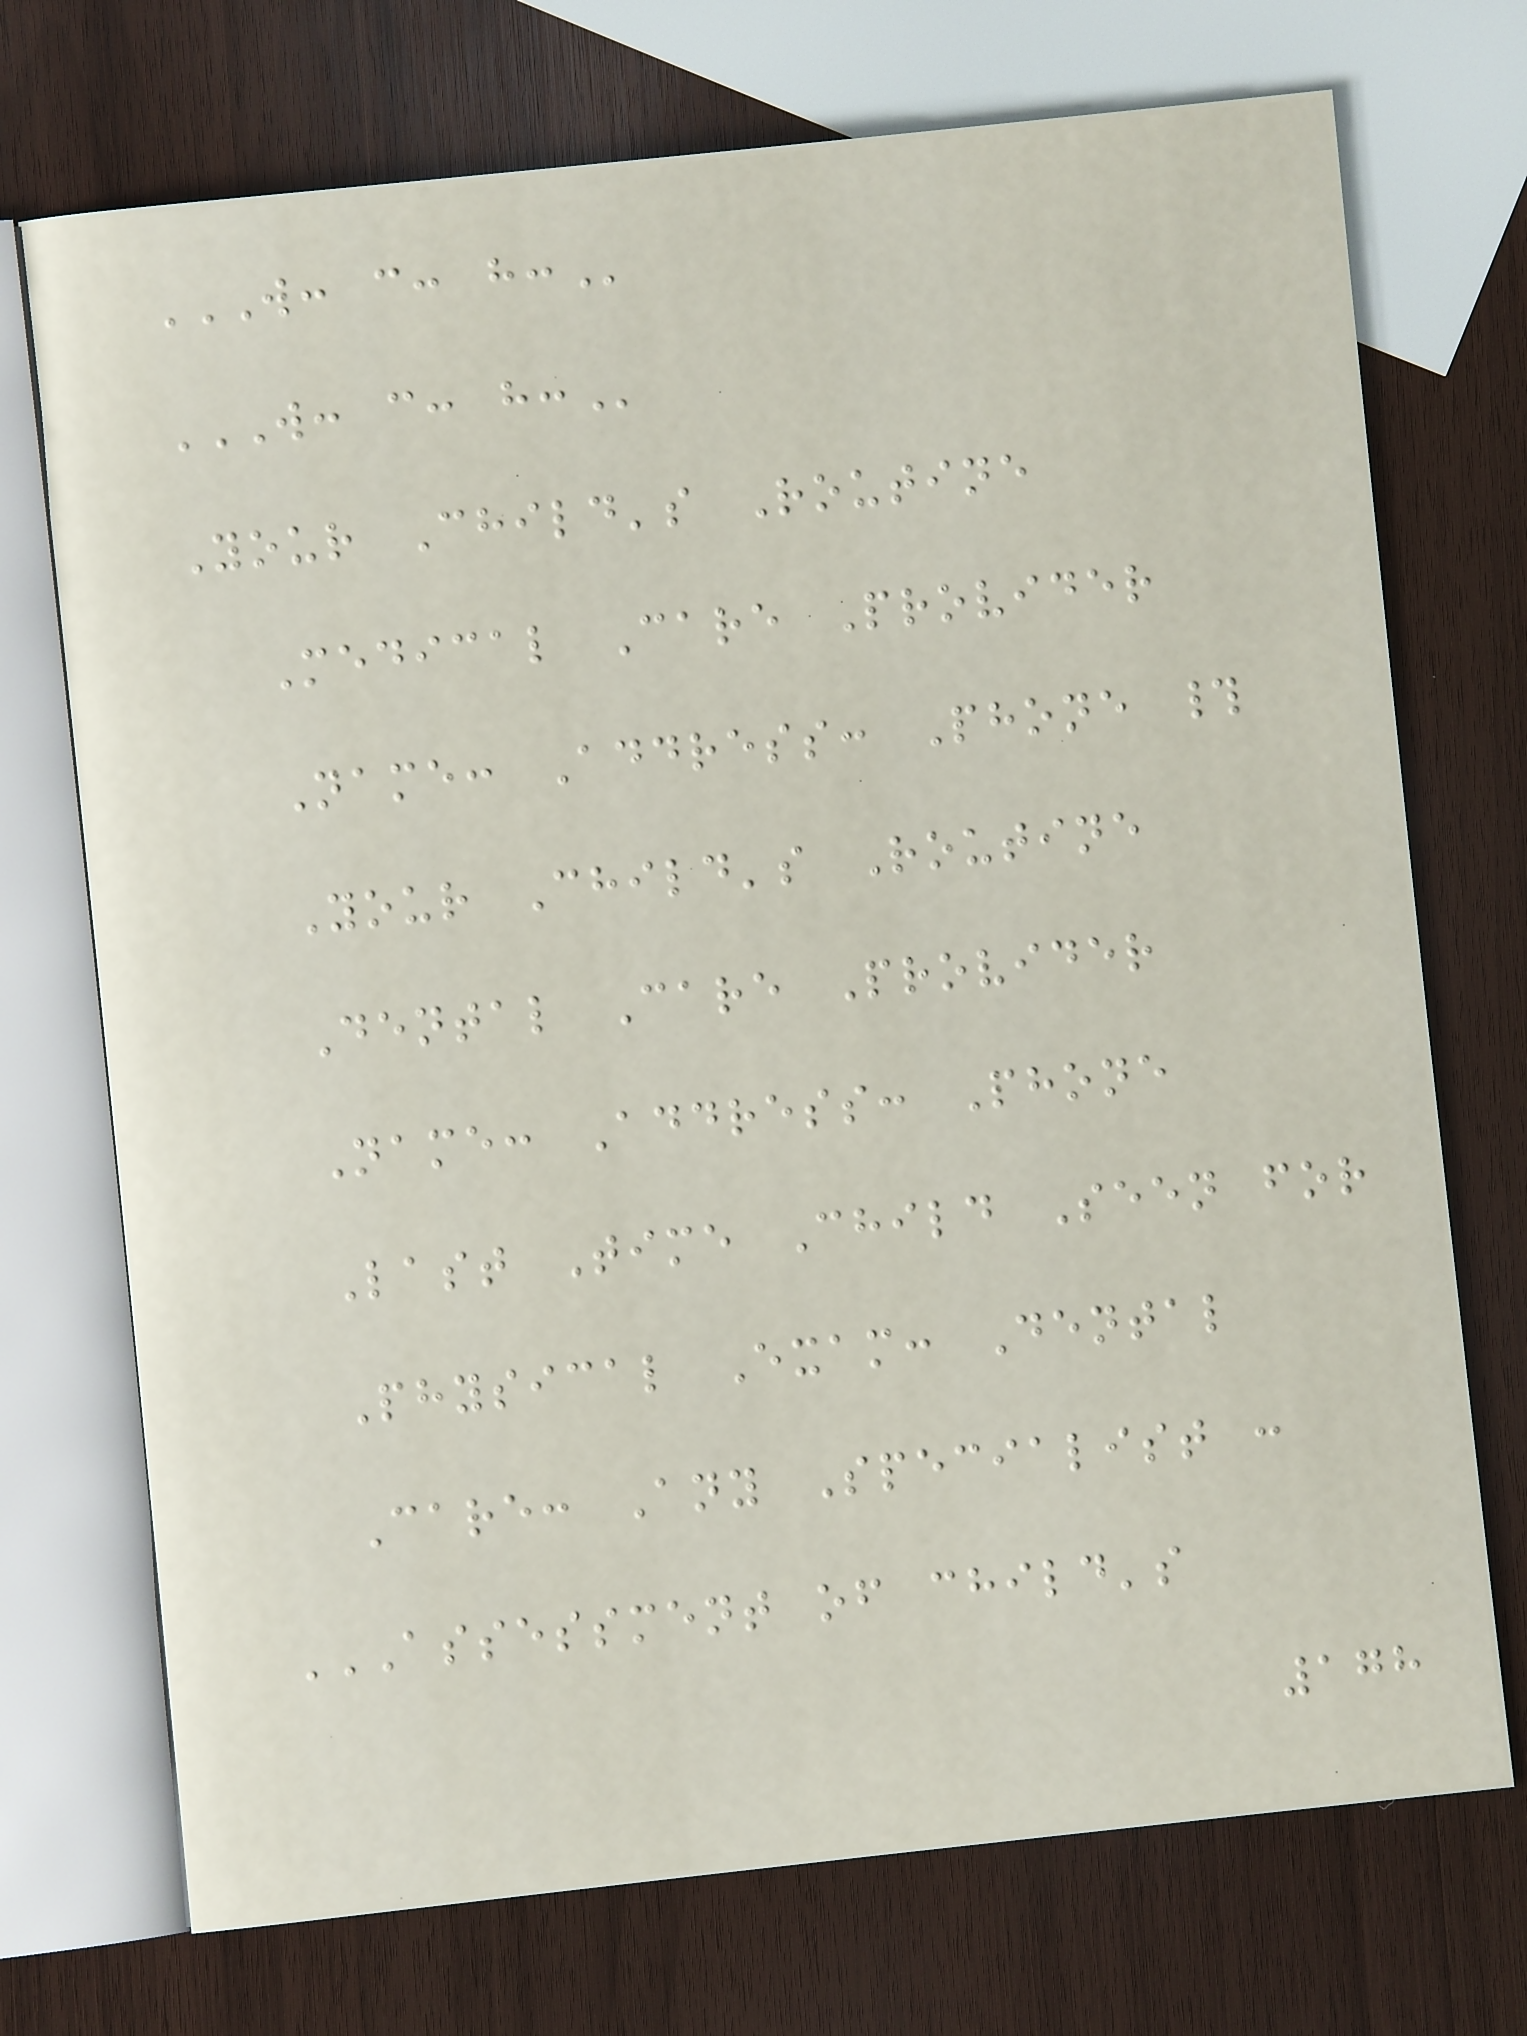W: C: H:
W: C: H:
Your Child's Routine
Medical Care Provider
Name: Address: Phone #
Your Child's Routine
Dental Care Provider
Name: Address: Phone
Last Time Child Seen for
Physical Exam: Dental
Care: Any Specialist :
ASSESSMENT OF CHILD'S
178
